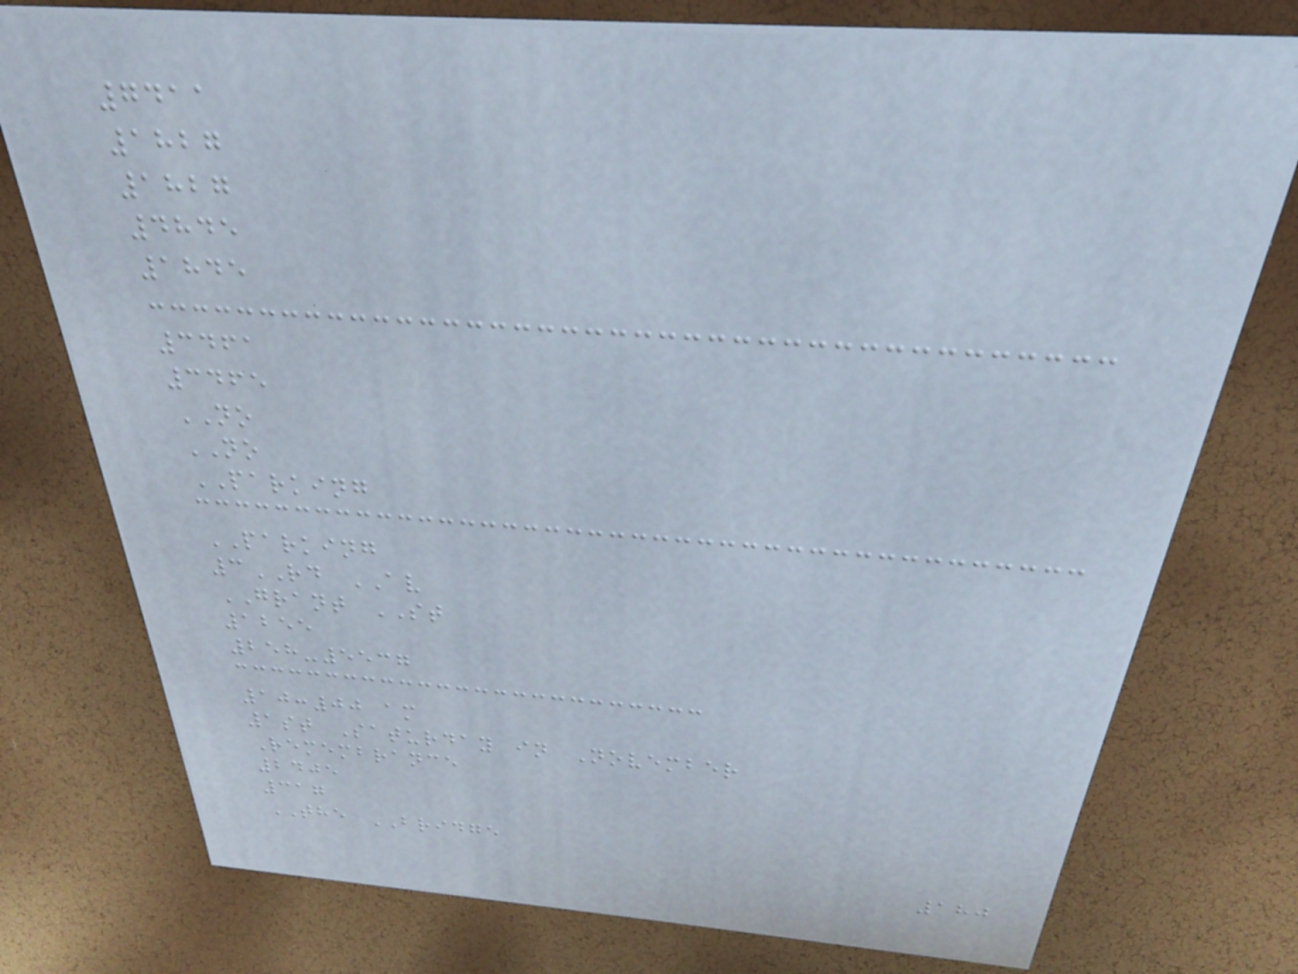7411
1827
1827
4845
1845
3461
3465
NO
NO
PARKING
PARKING
3RD AV
GRANT ST
1255
258-5537
10:00 am
1st Saturday in November
Remembrance
2405
317
THE BRIDGE
180
